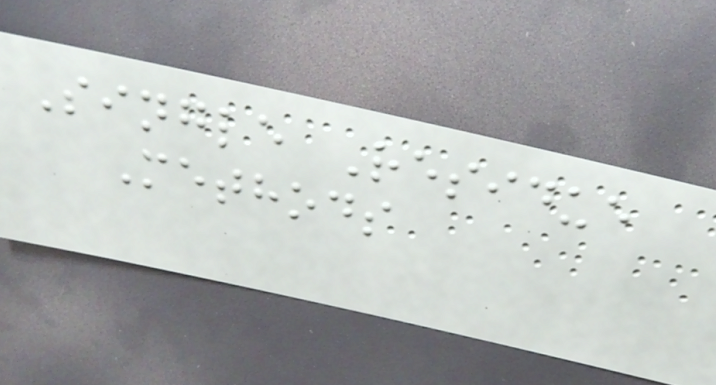Single Residue
Methods
